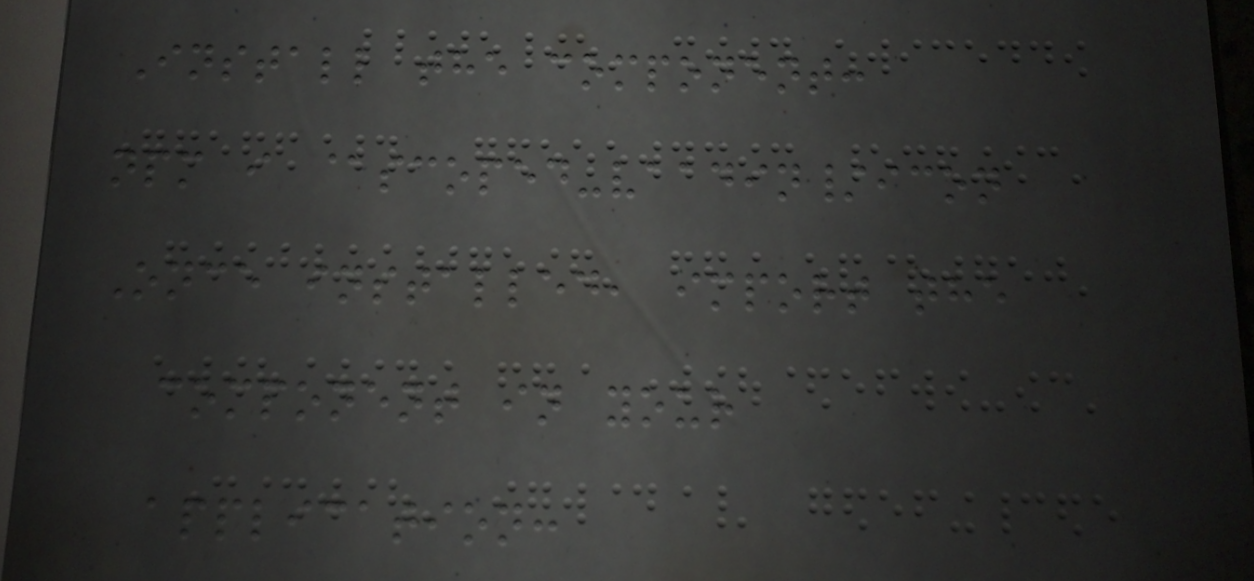Install the component:
npm i @scoped-vaadin/icon
Once installed, import the
component in your
application:
